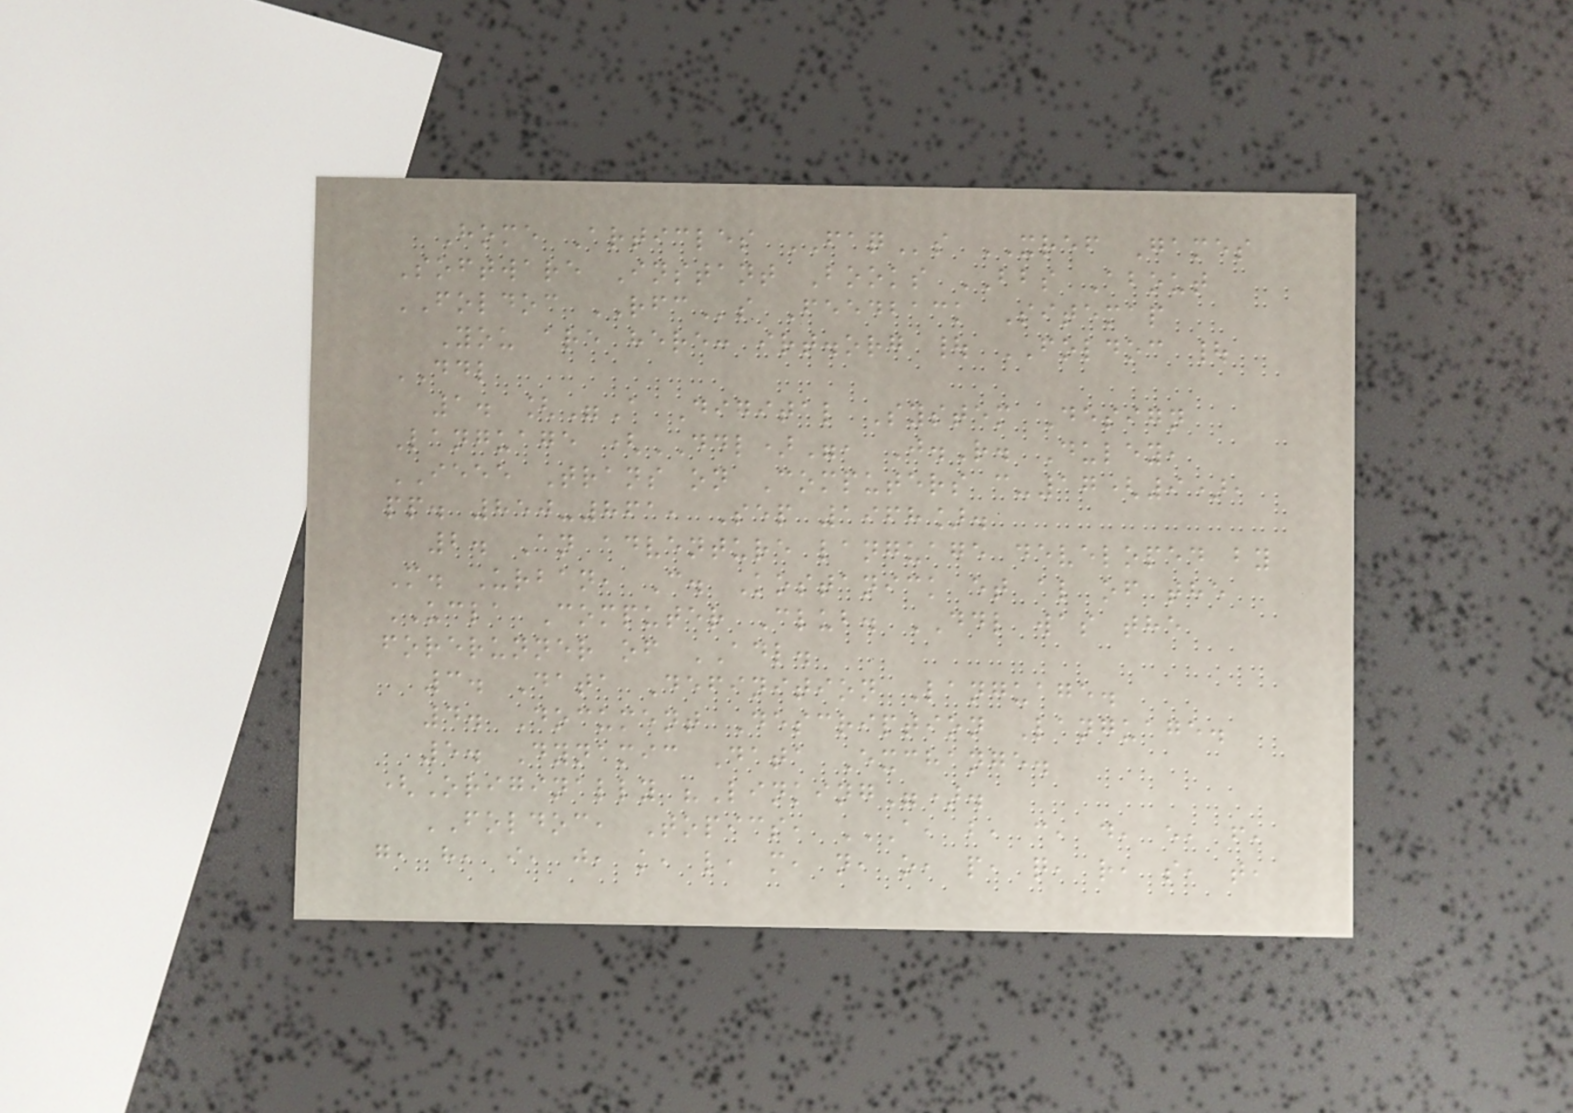Home Articles FAQs XREF Games
Software Instant Books BBS About
FOLDOC RFCs Feedback Sitemap
You are here: irt.org | FOLDOC |
DDL
1. ["A Digital System Design
Language (DDL)", J.R. Duley,
IEEE Trans on Computers c-17(9),
pp. 850-861, Sep 1968].
2. An adventure language developed by
M. Urban, C. Kostanick et al of the
UCLA Computer Club. DDL was the
forerunner of ADL.
3. Data Definition Language.
4. Document Description Language.
5. Dynamic Data Exchange.
(Originally "Linking").
FOLDOC, Topics, A, B, C, D, E, F,
G, H, I, J, K, L, M, N, O, P, Q, R, S, T,
